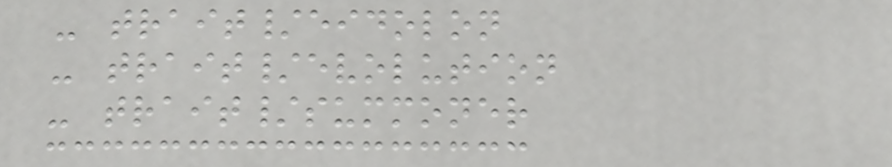- trait/eidolon
- trait/evolution
- trait/summoner
